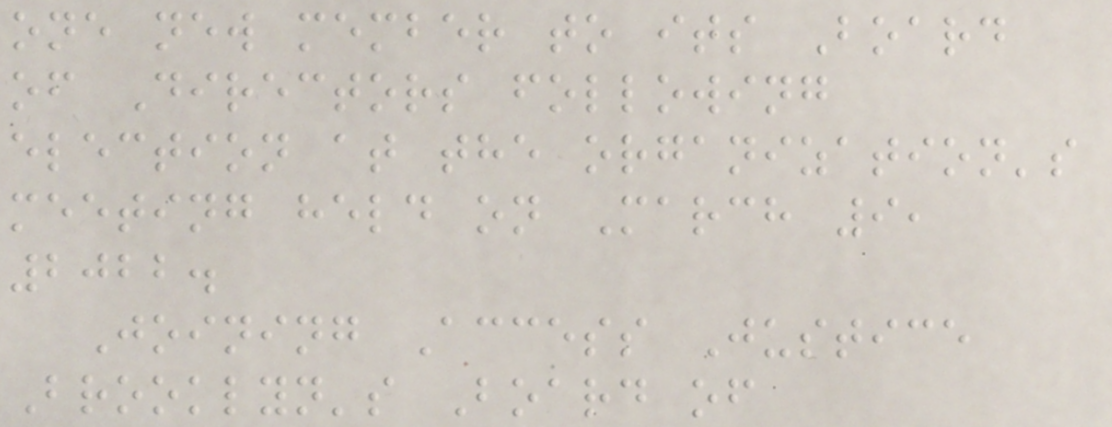one new member to its Board
of Directors following
election at the organization's
meeting held on March 9,
2022.
Joining Access Justice
Brooklyn's Board of
